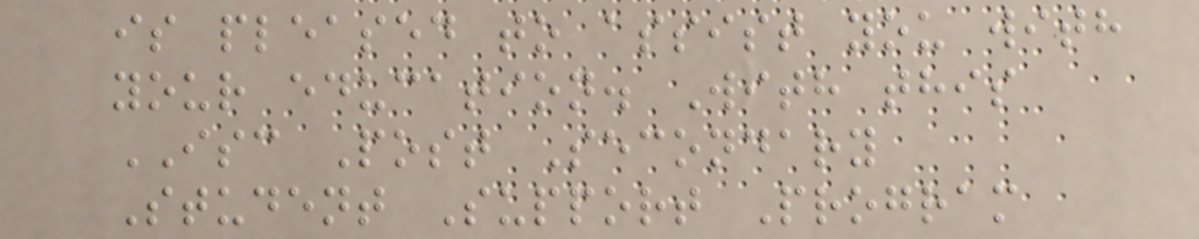is pleased to assist you with
your education. With this
ISC Post Secondary
Student Support Program
